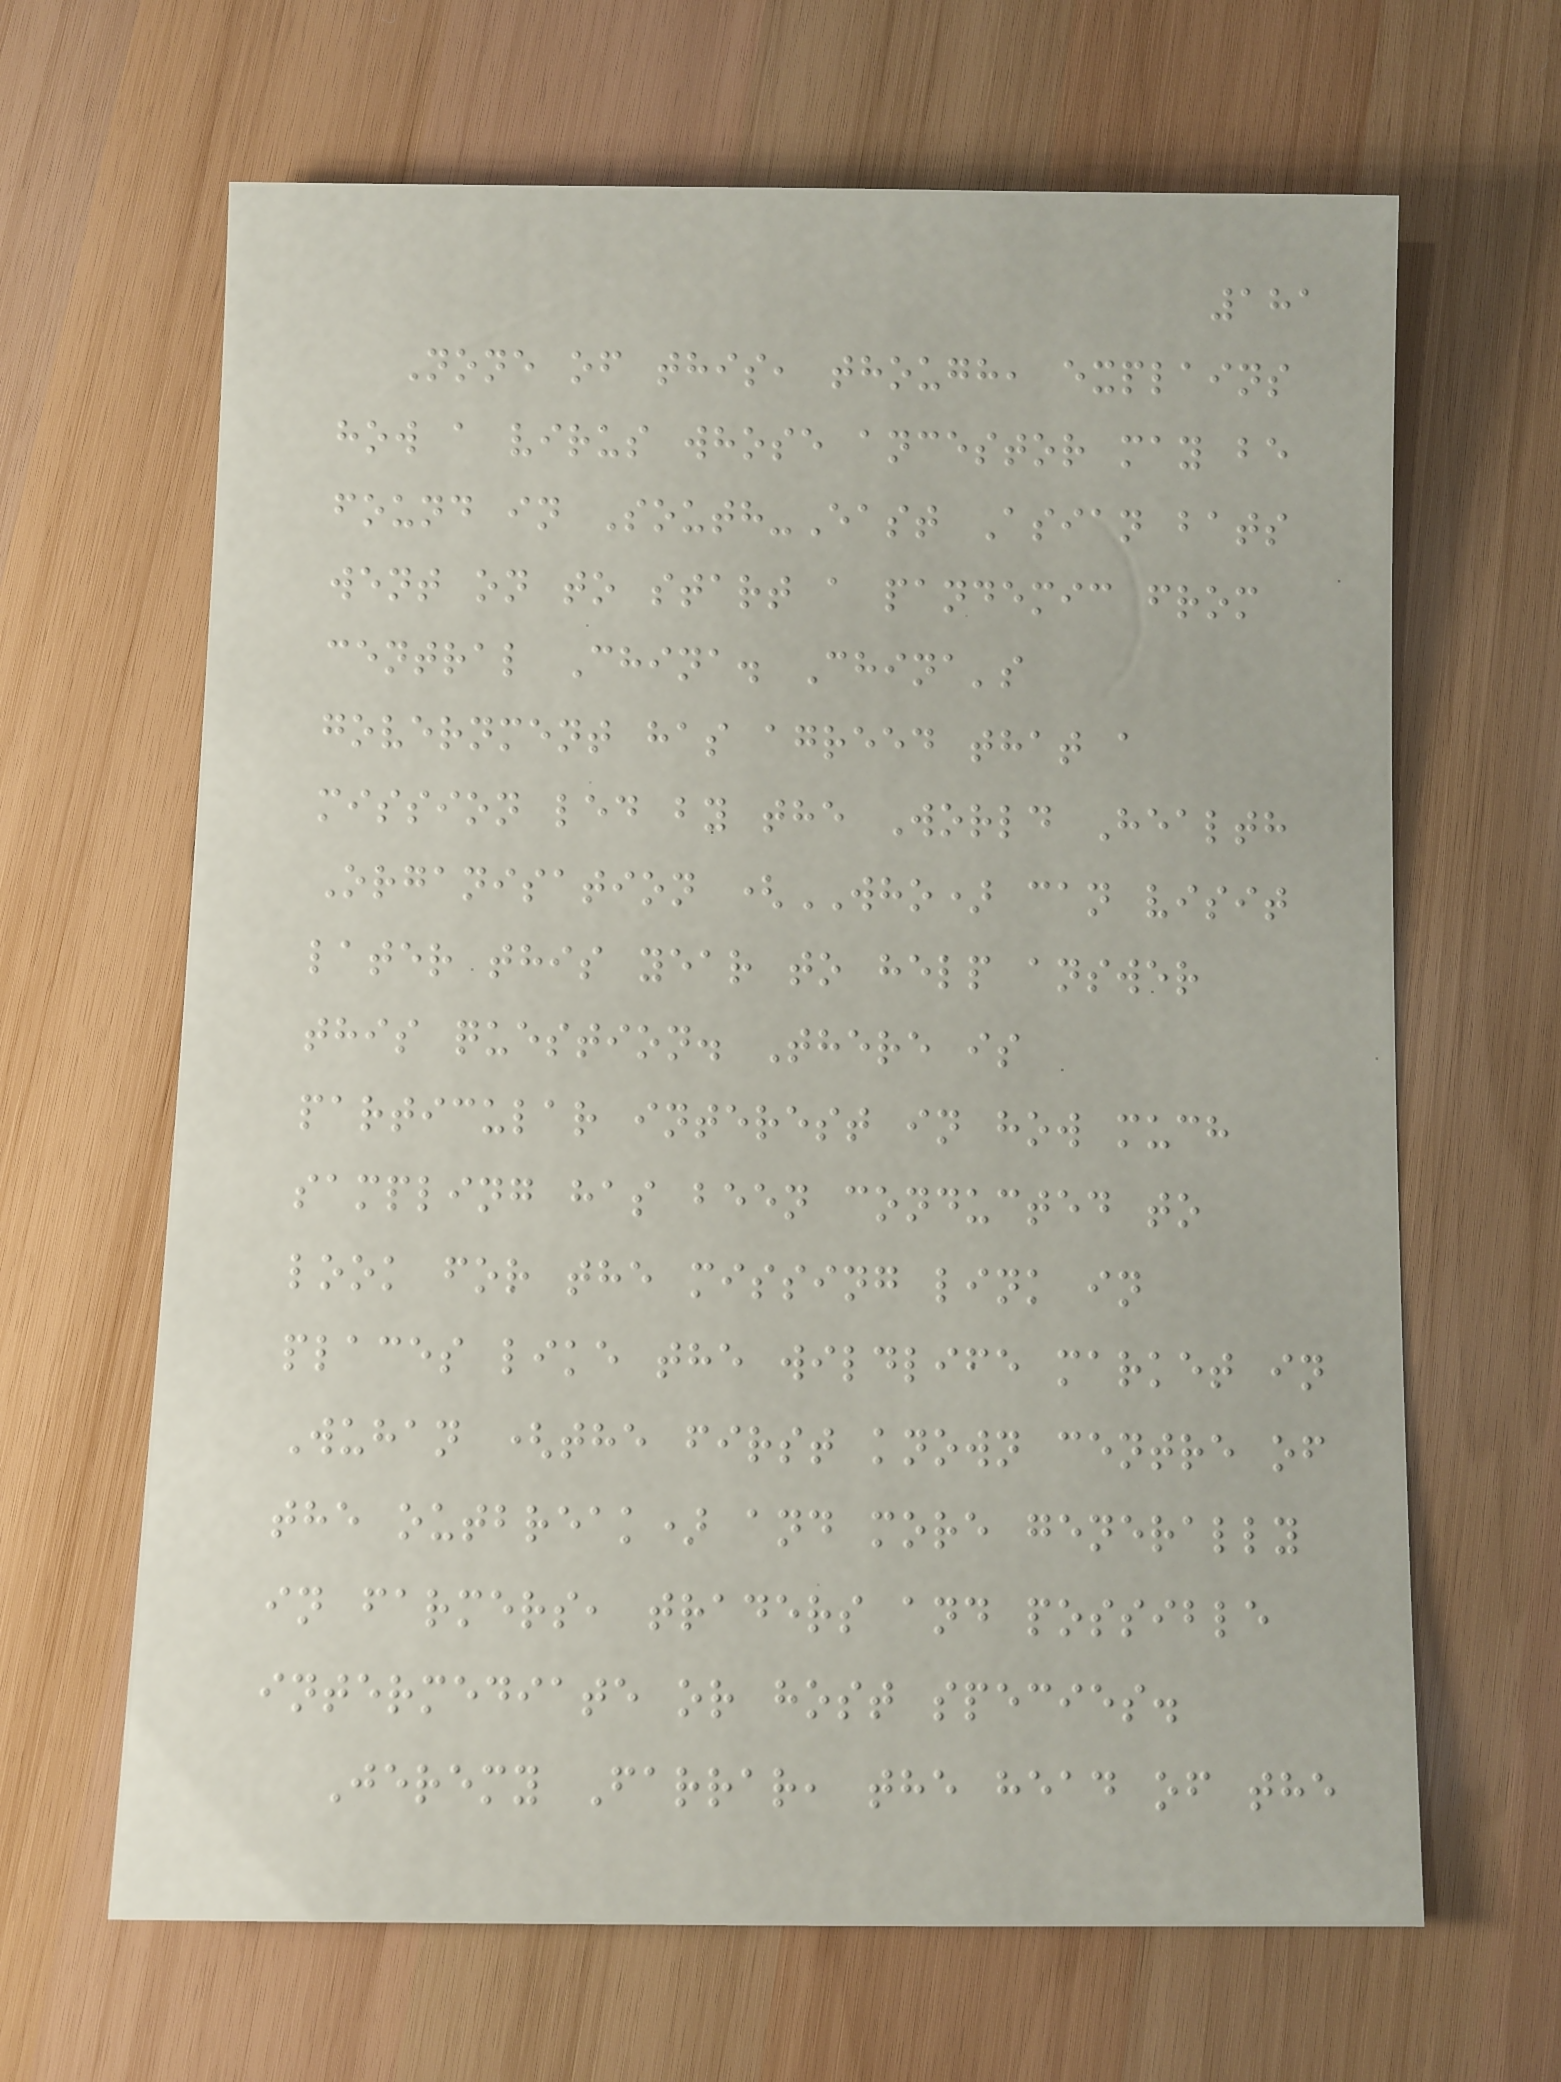181
None of this, though, explains
how a virus whose ancestor may be
found in South-East Asian bats
went on to start a pandemic from
central China. China's
government has agreed that a
mission led by the World Health
Organisation (WHO) can visit
later this year to help answer
this question. There is
particular interest in how much
sampling has been conducted to
look for the missing link in
places like the wildlife market in
Wuhan (the first known centre of
the outbreak) and more generally
in farmers, traders and possible
intermediate or host species.
Jeremy Farrar, the head of the
